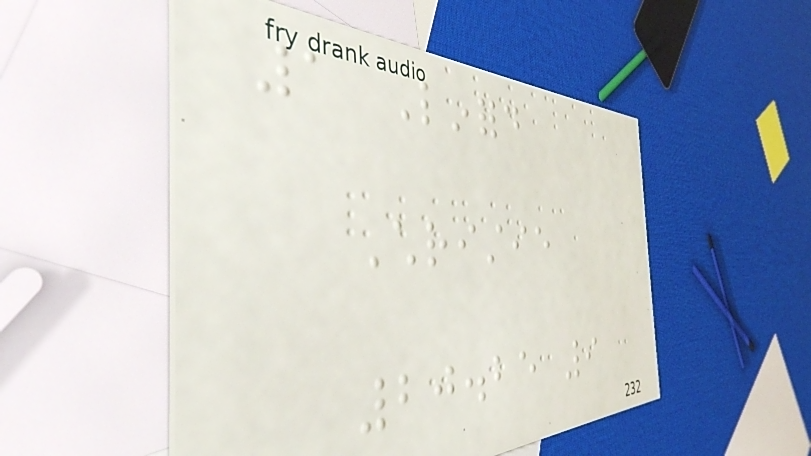1 Linford
Christie
20.25 9
